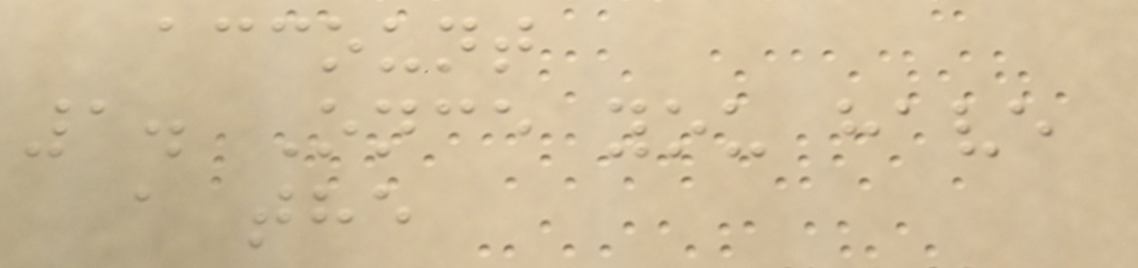account
1. Once you have
a the
